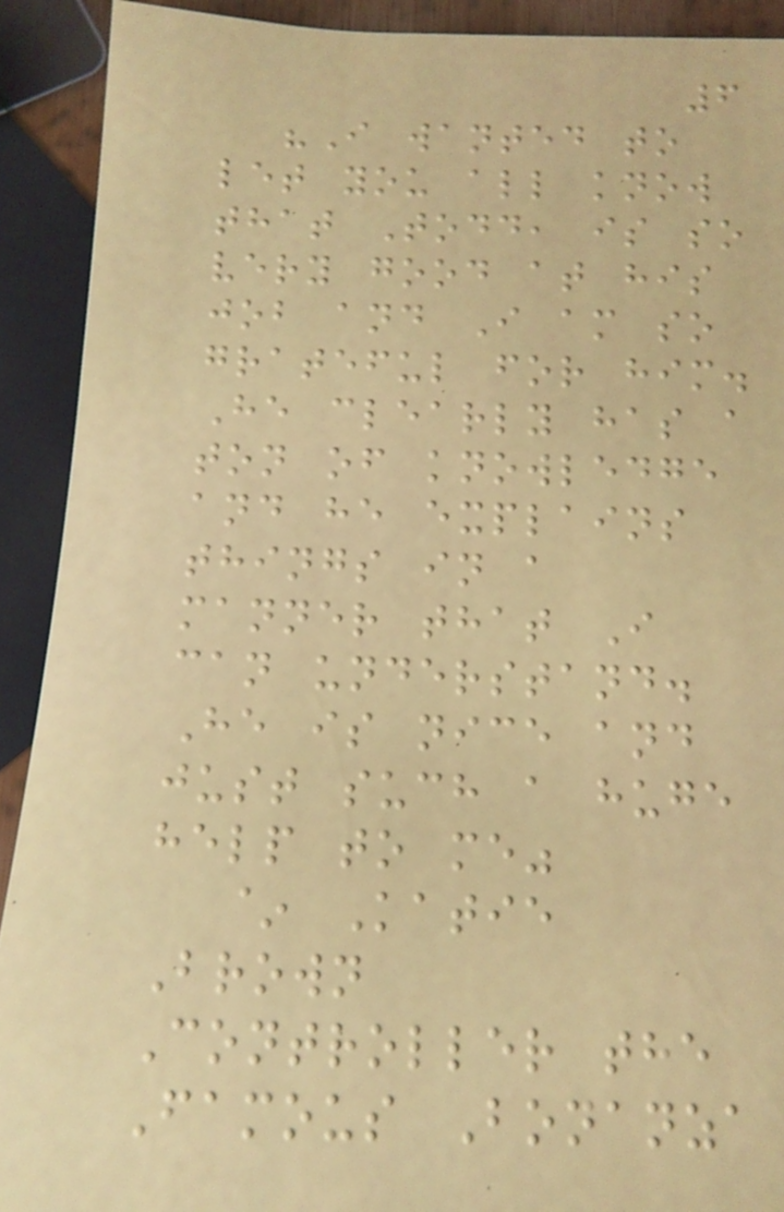6
"I wanted to
let you all know
that Todd, is so
very good at his
job and I am so
grateful for him.
He clearly has a
ton of knowledge
and he explains
things in a
manner that I
can understand.
He is nice and
just such a huge
help to me"
~ Katie
Brown
Controller the
Famous Bonanza
